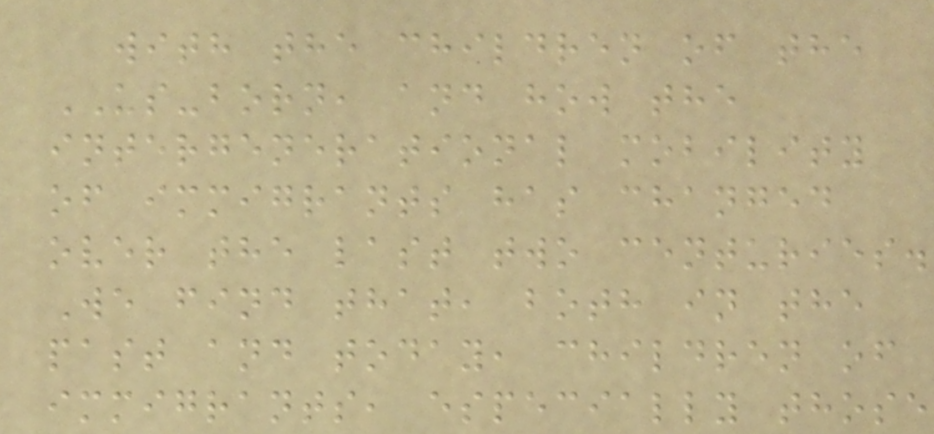with the children of the
US-born, and how the
intergenerational mobility
of immigrants has changed
over the last two centuries.
We find that, both in the
past and today, children of
immigrants, especially those
